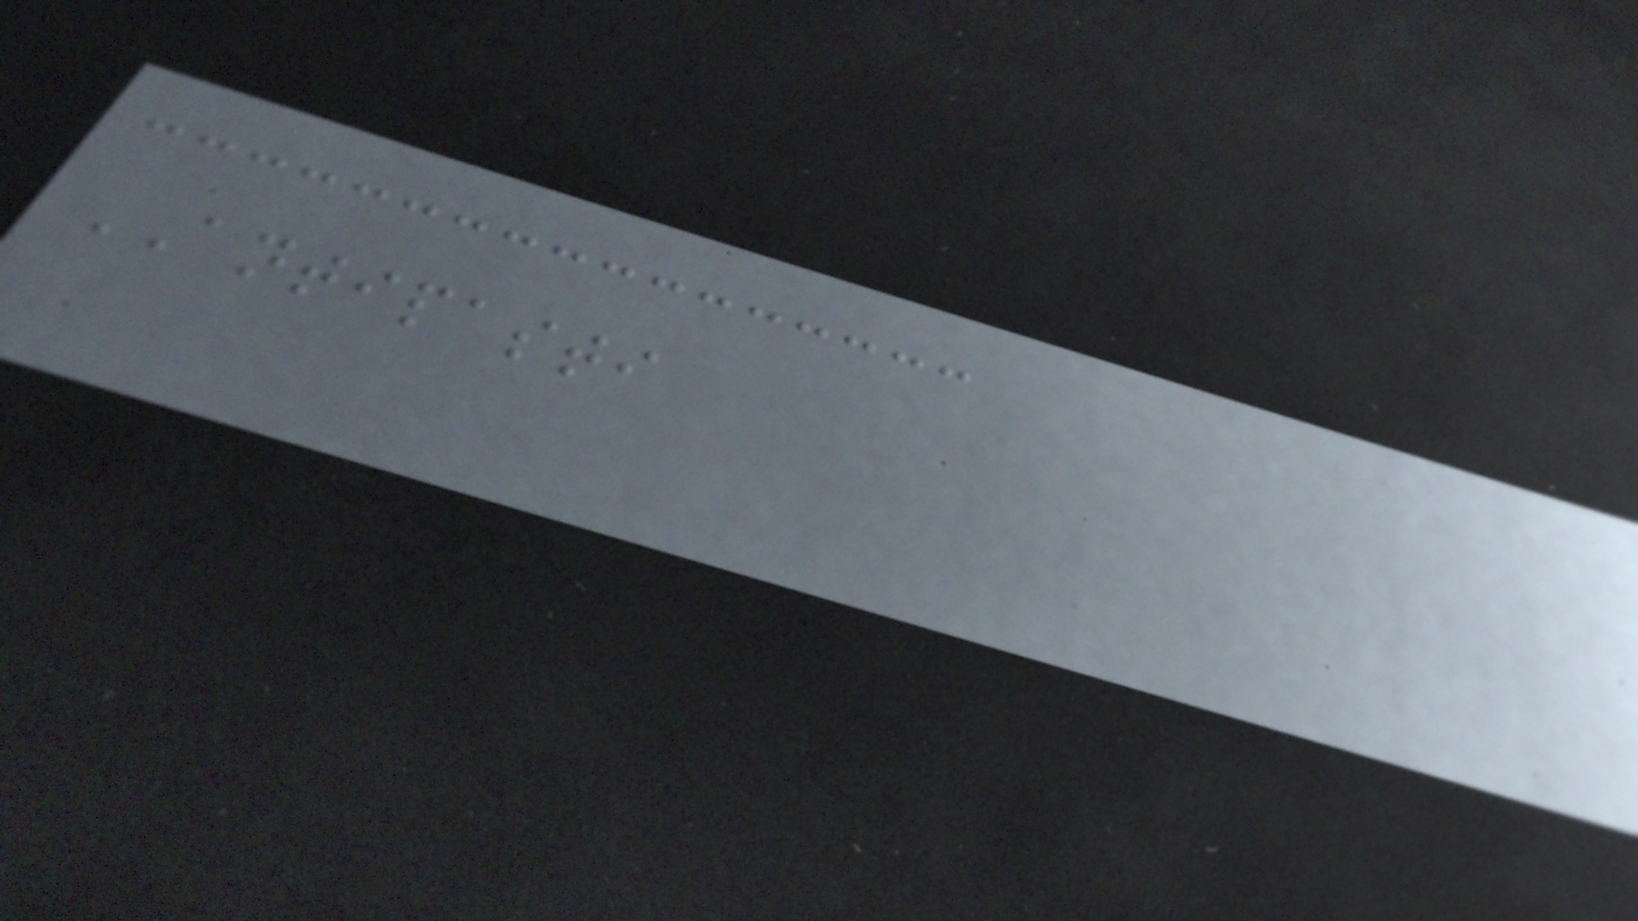ANTIPASTI
